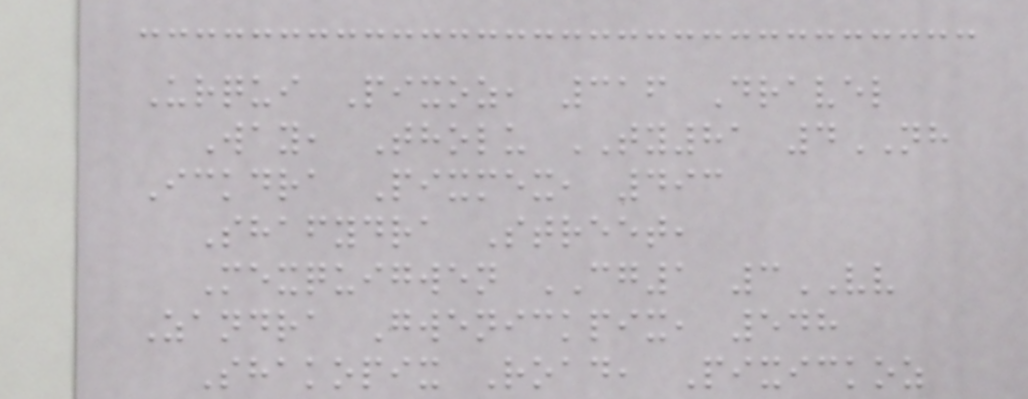Urqui Pixoz, 316 Dravel
Way, Tholu TY81 4NH
Ickdra Pixmex, 493
Shafydra Street,
Mexquigwen CG1 3VV
Zandra Gwenickpix, 548
Shakopix Road, Pixickoz
